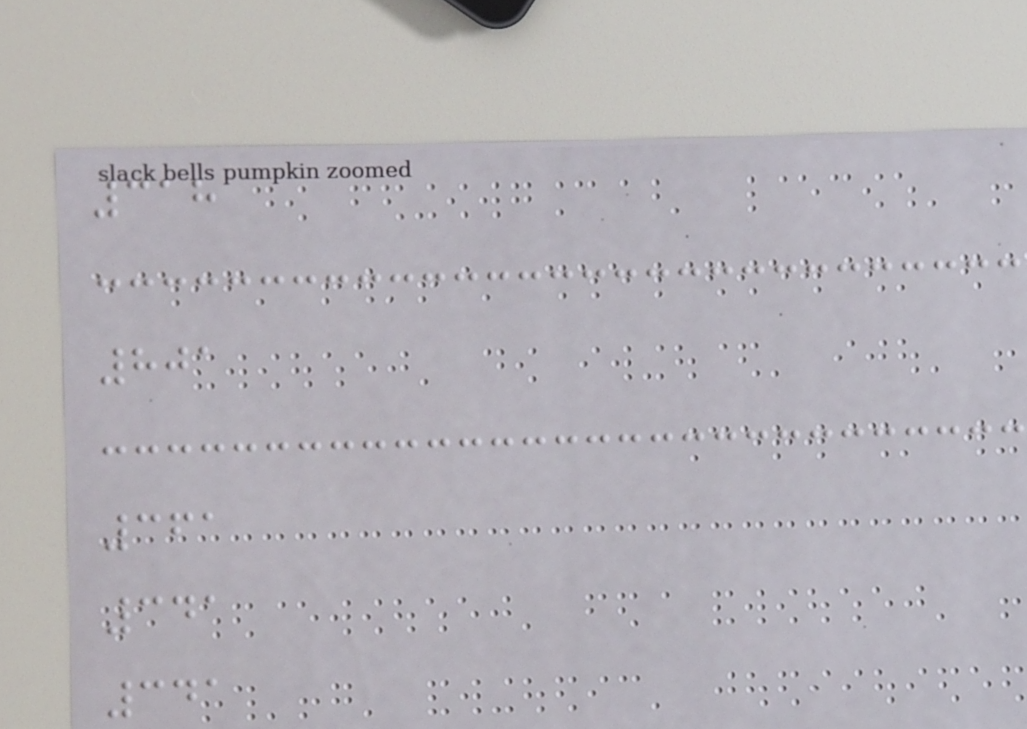318
801
361
341
341
